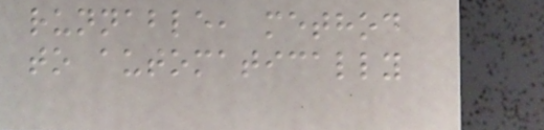runnable, method
to automatically
